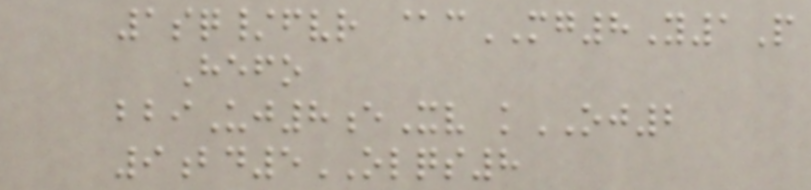1sq/fvr @cMG8Y1P
Hefo
bbiUj8eXv kOJ2
9bd5OLQS8
